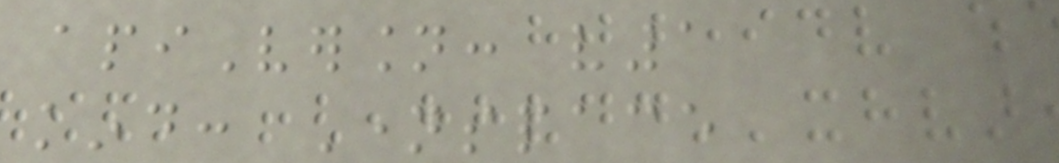apiVersion: v1
kind: Namespace
